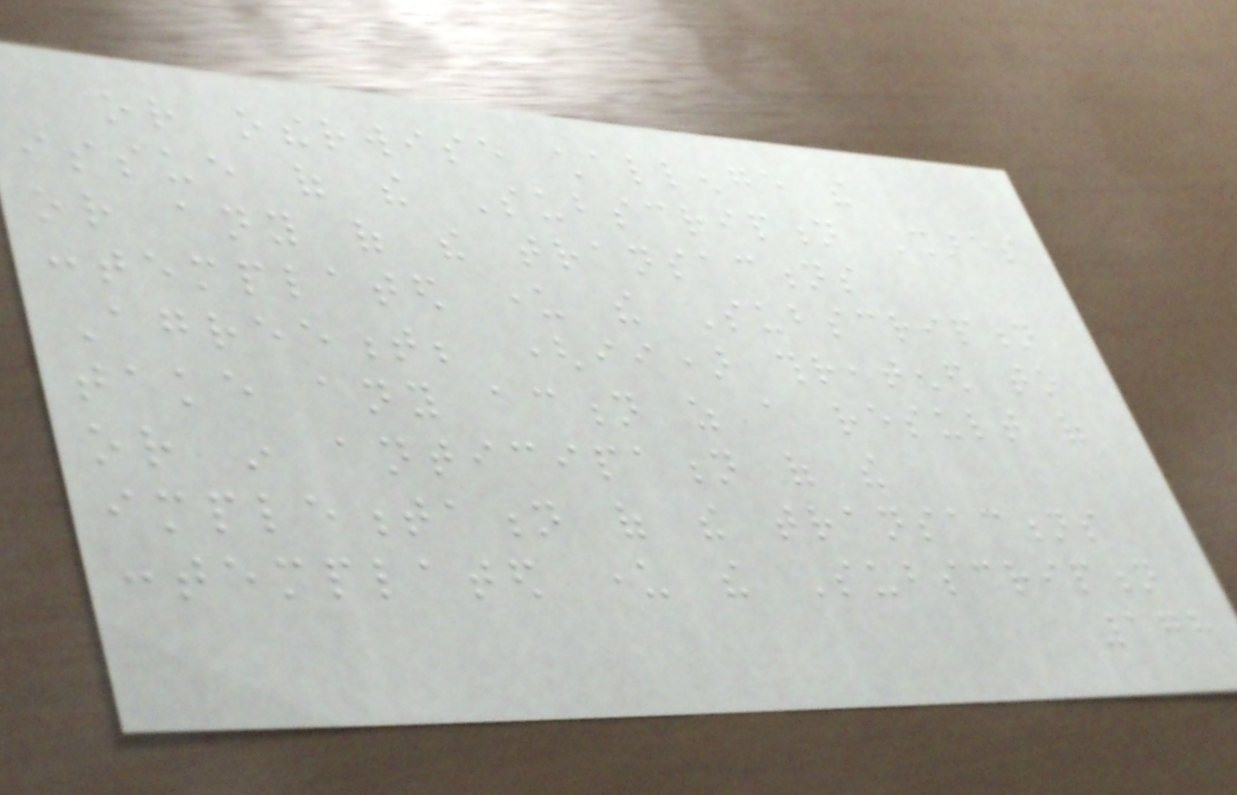or otherwise challenge the
issue of the Subscription Shares
or any of the transactions
contemplated under the Subscription
Agreement; (ii) threatened to
take any action as a result of
or in anticipation of the
implementation of the transactions
contemplated under the Subscription
178
